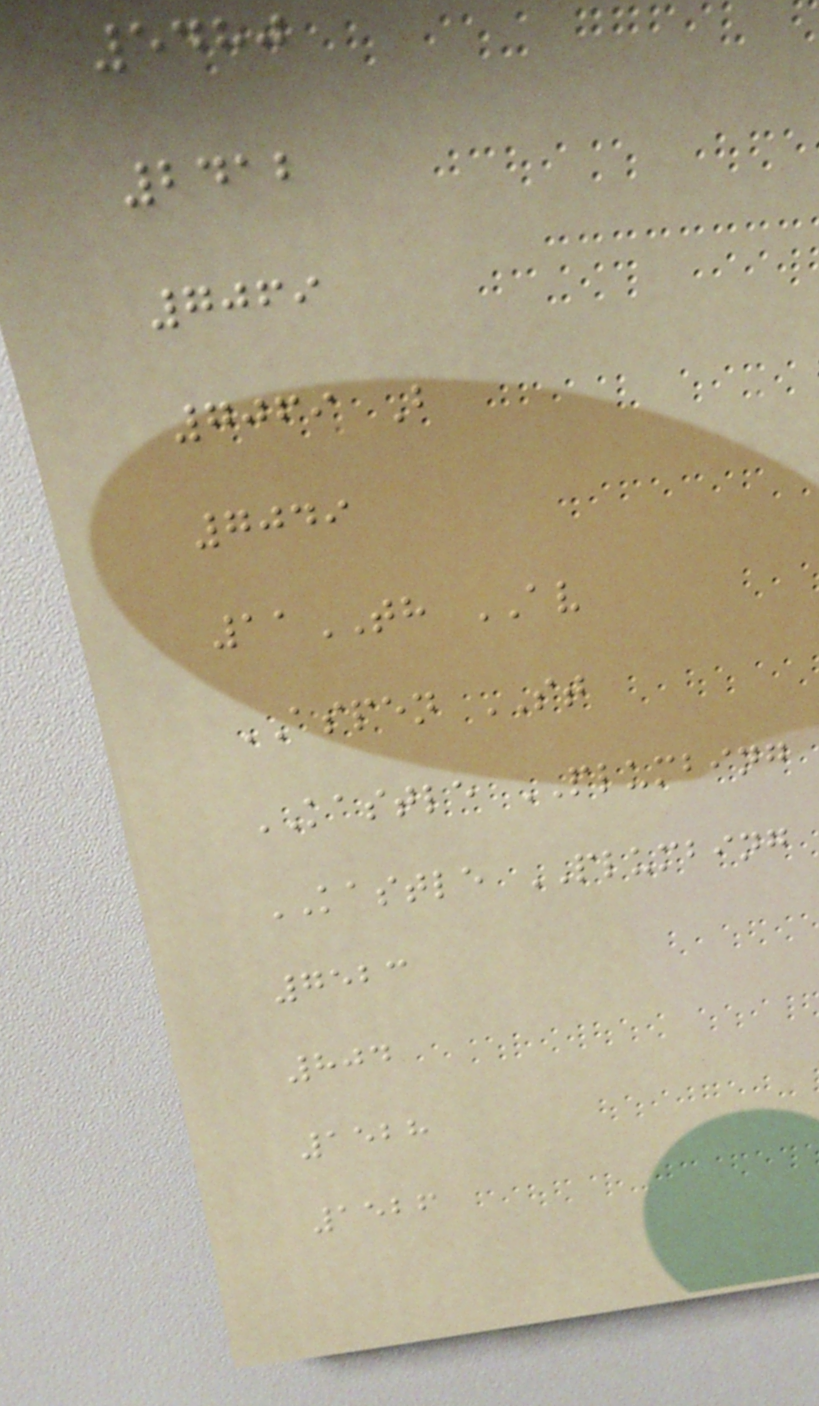5480
2412
7069
7069 B
7049
11TH AV
ASPEN ST
KASTLE PLUMBING
KASTLE PLUMBING
7523
804
1528
1526
